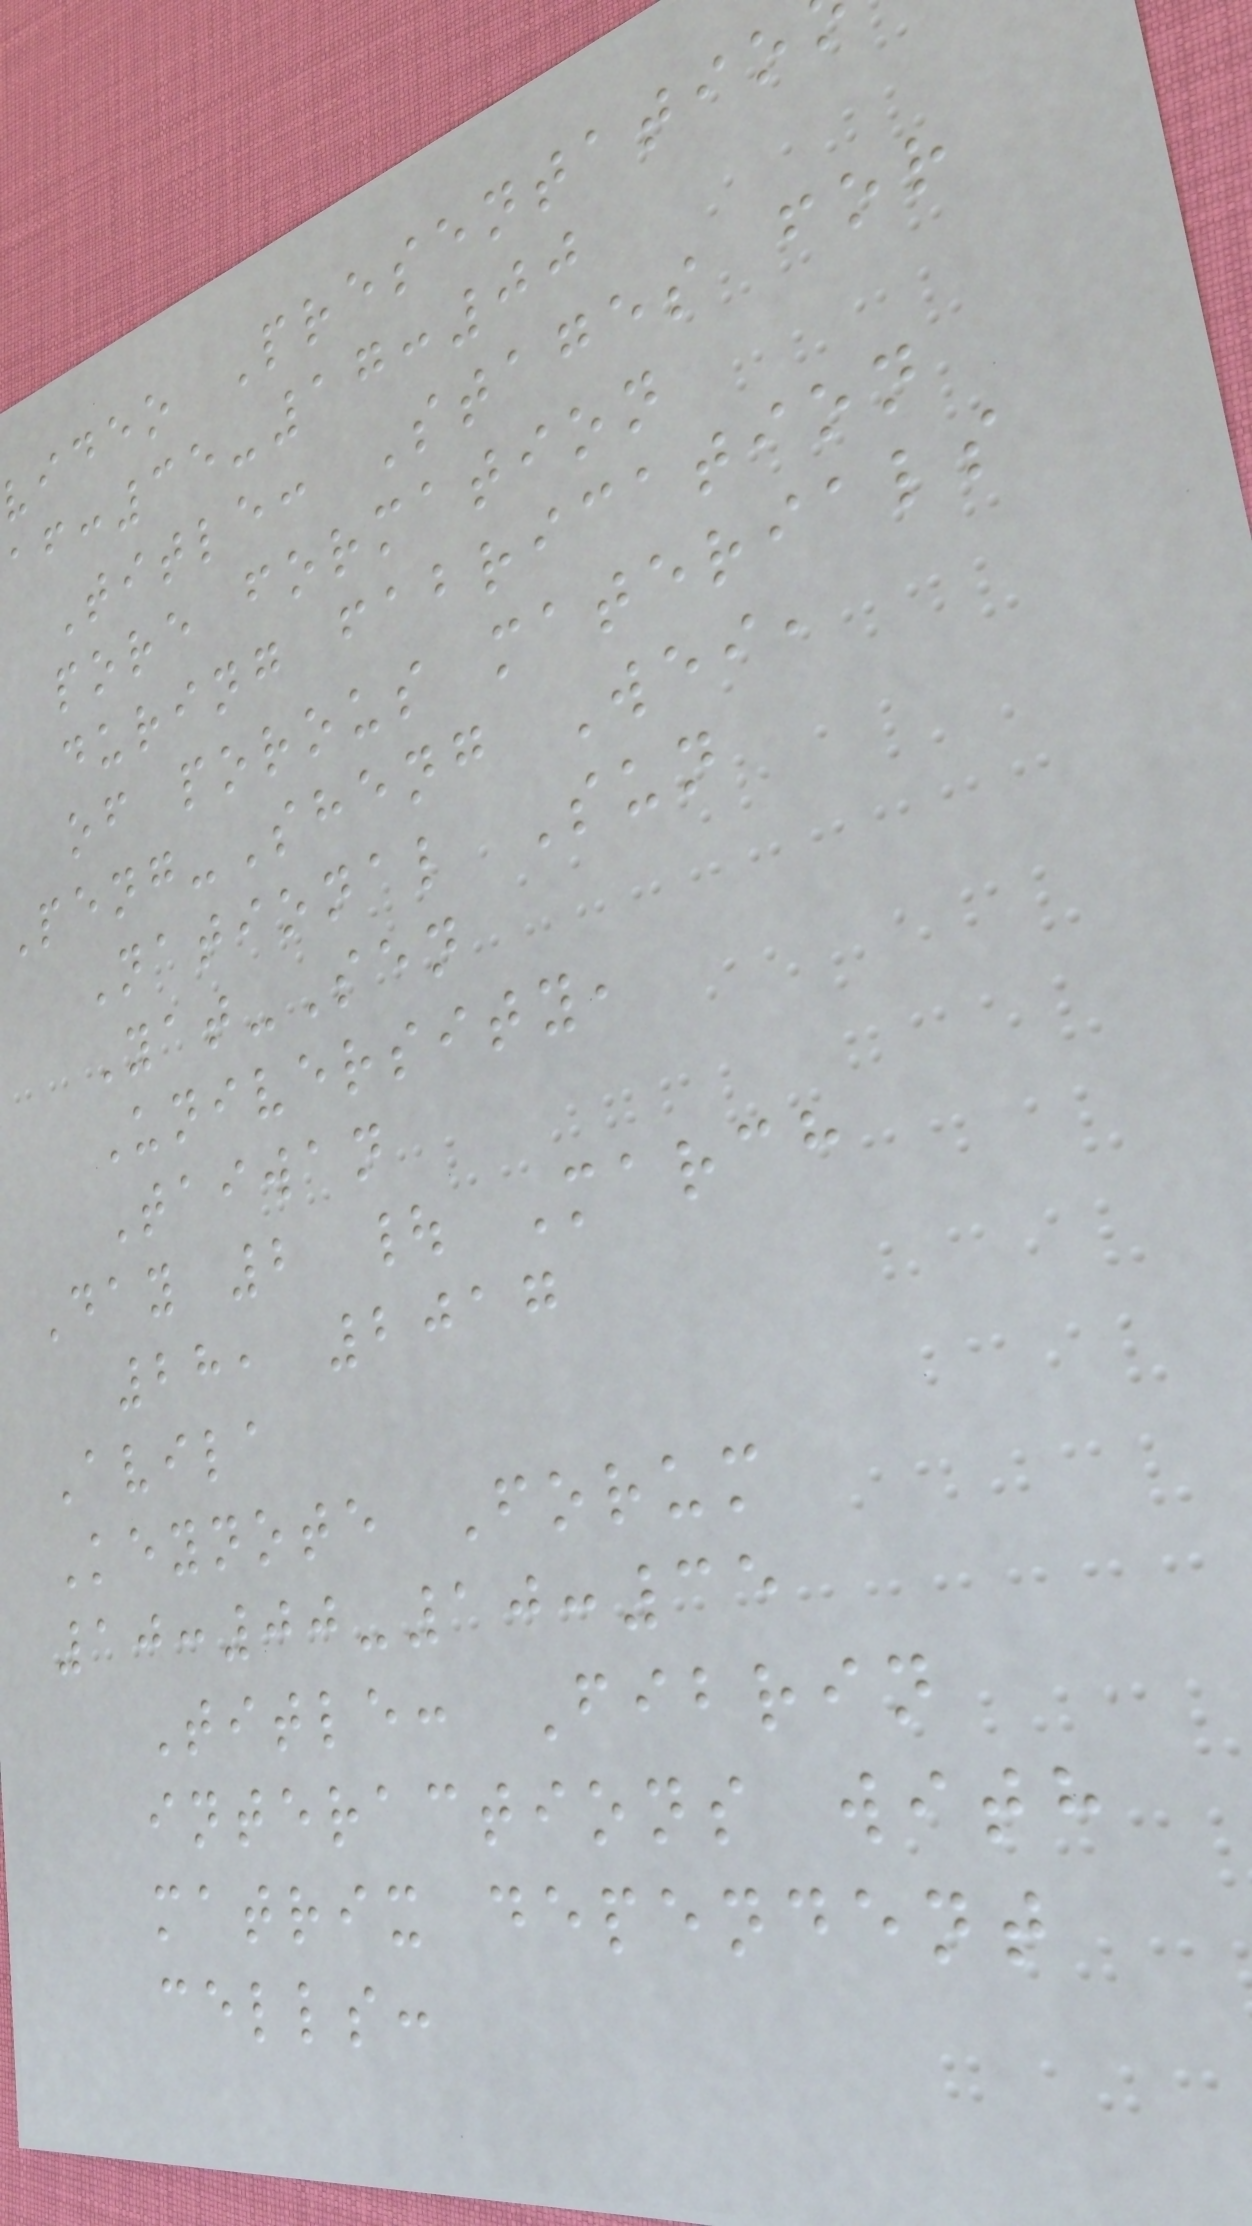video Presentatio
:35-17:00
Title: Stages for
pore formation
during fabrication
of porous materials
Peng-Sheng Wei,
National Sun
Yat-Sen
University,
Taiwan
Day 2 | March
28, 2017
Avila
Keynote Forum
10:00-10:35
Title: Fibrin
interactions with
matrix dependent
cells:
